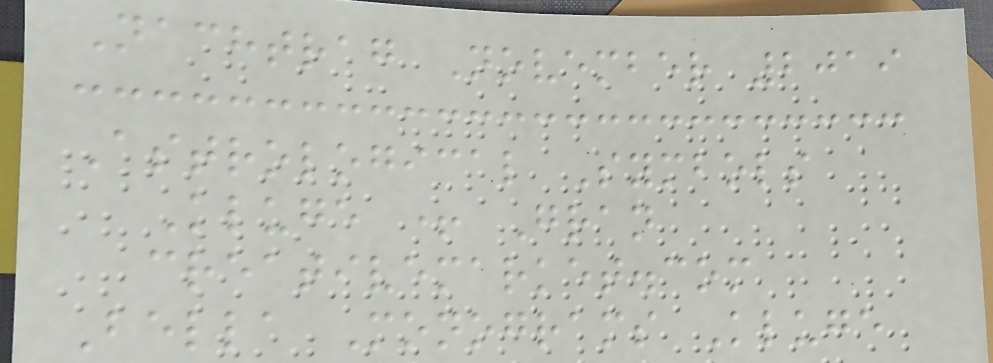Nachtrag November 2019
Astrological Symbols
Kluge + Gran
creativemarket.com
Bella Monograms Kluge
